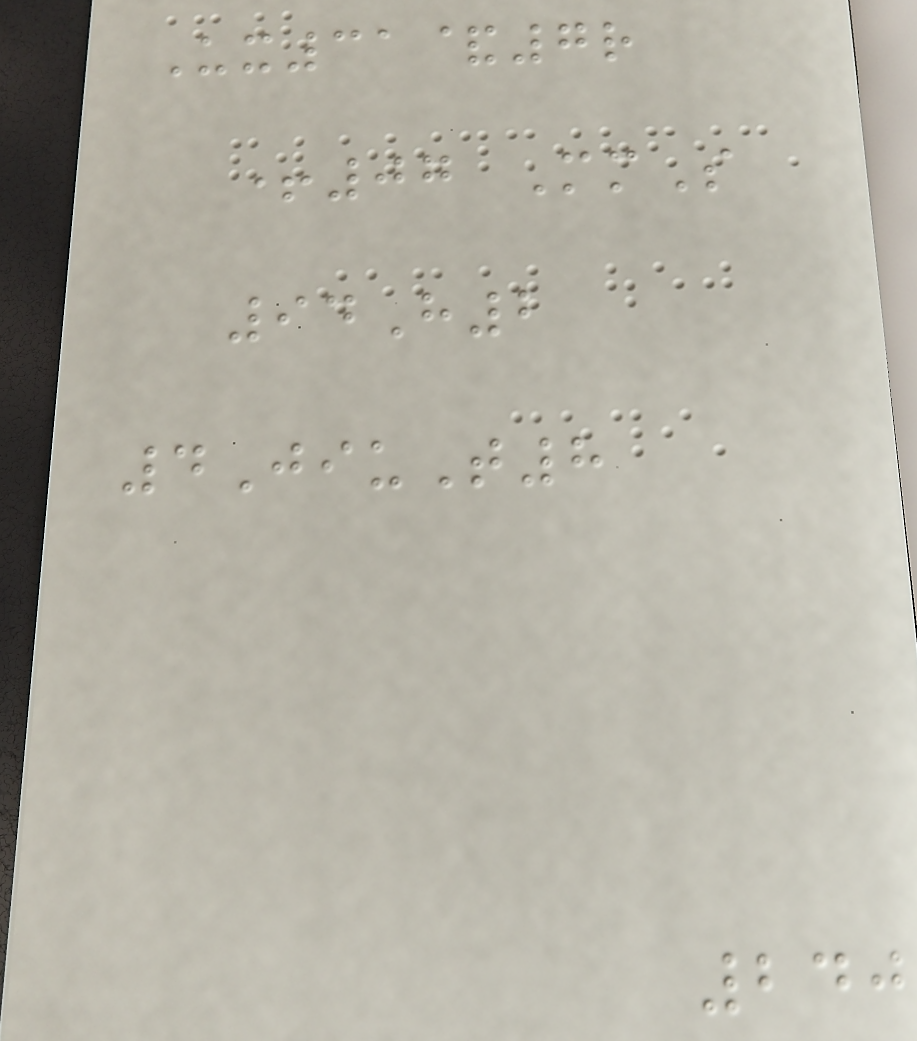Ux31&7r
+07 MmS
94H2
4JiuT8
240
